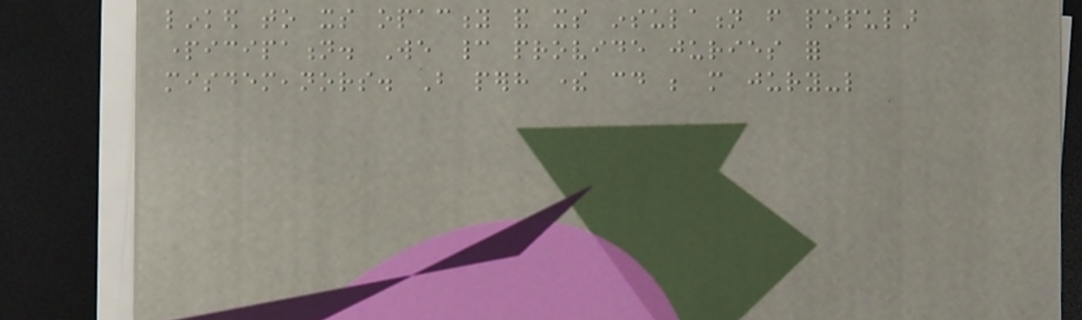linked to its opacity and its insulation from popular
participation. We cannot provide juries for
misdemeanors. But perhaps there could be more jury-like
